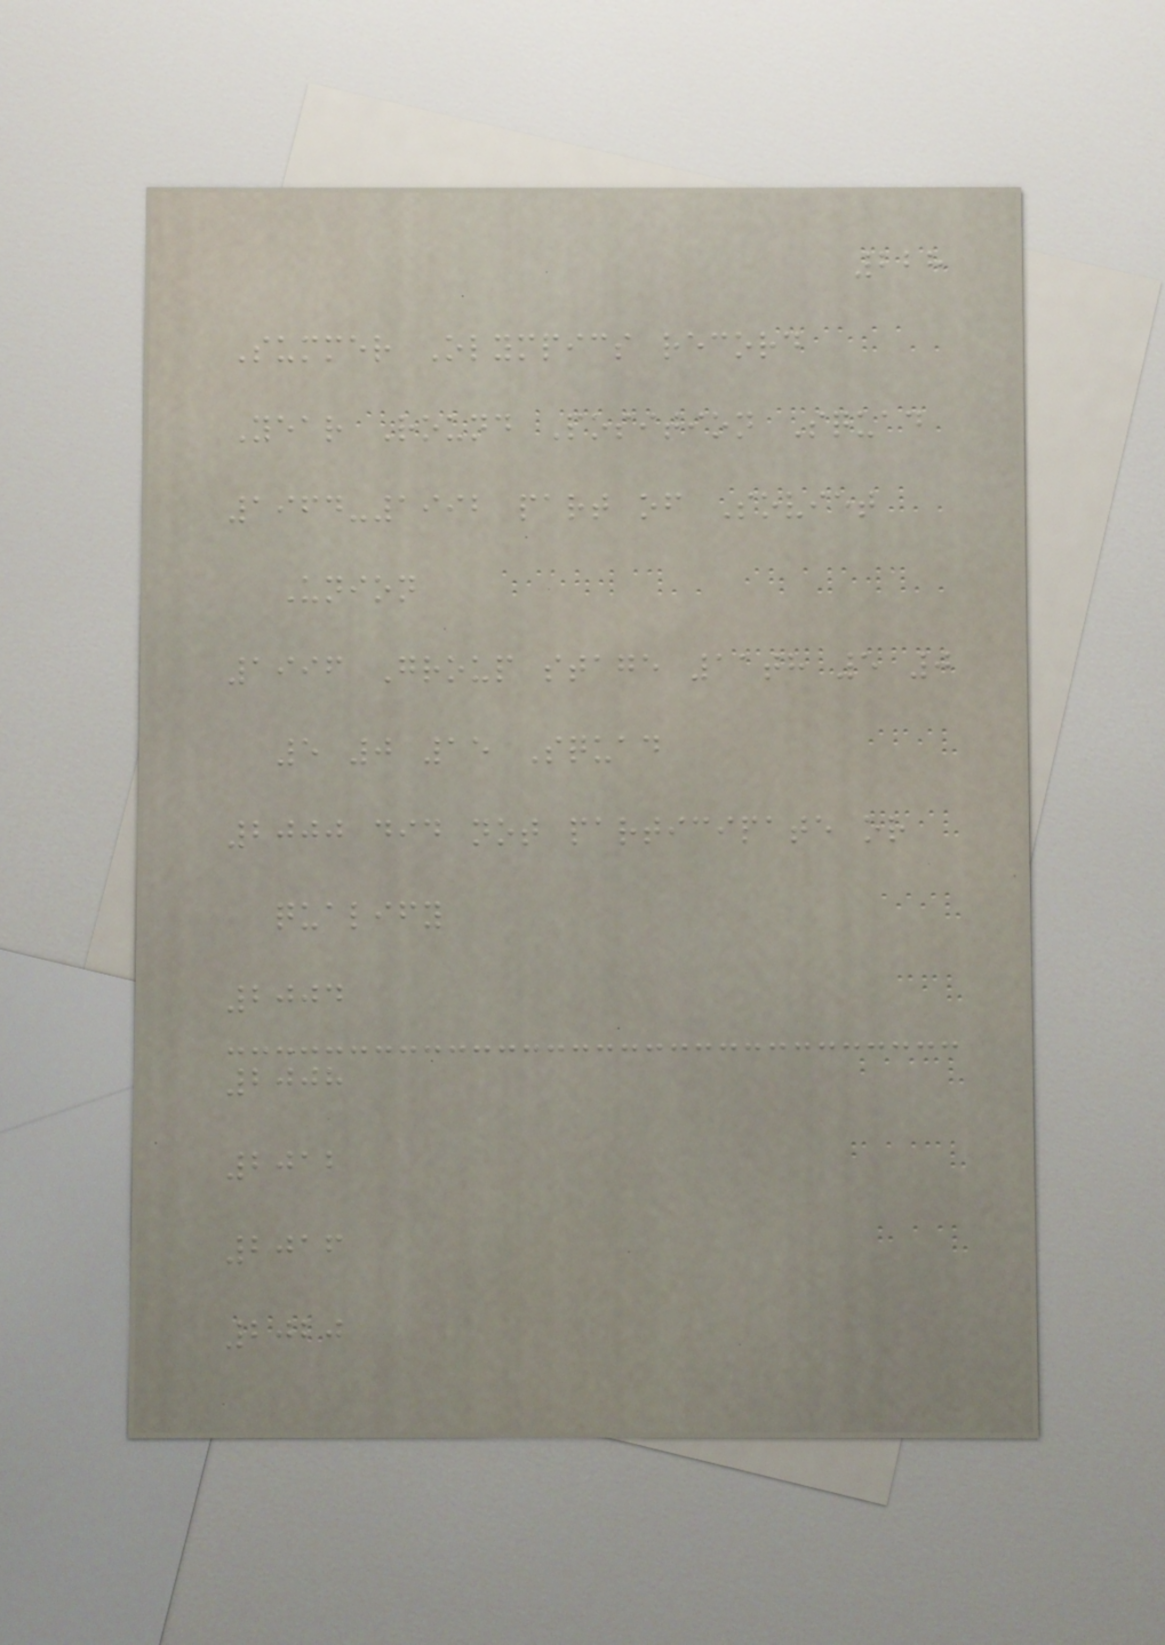228
Summer Olympics record
Year Round Position Squad
1964-1992 part of Soviet
Union
1996 Group stage 11th 5 0
5 0 15 Squad
2000 did not participate or
qualify
2004
2008
2012
2016
2020
